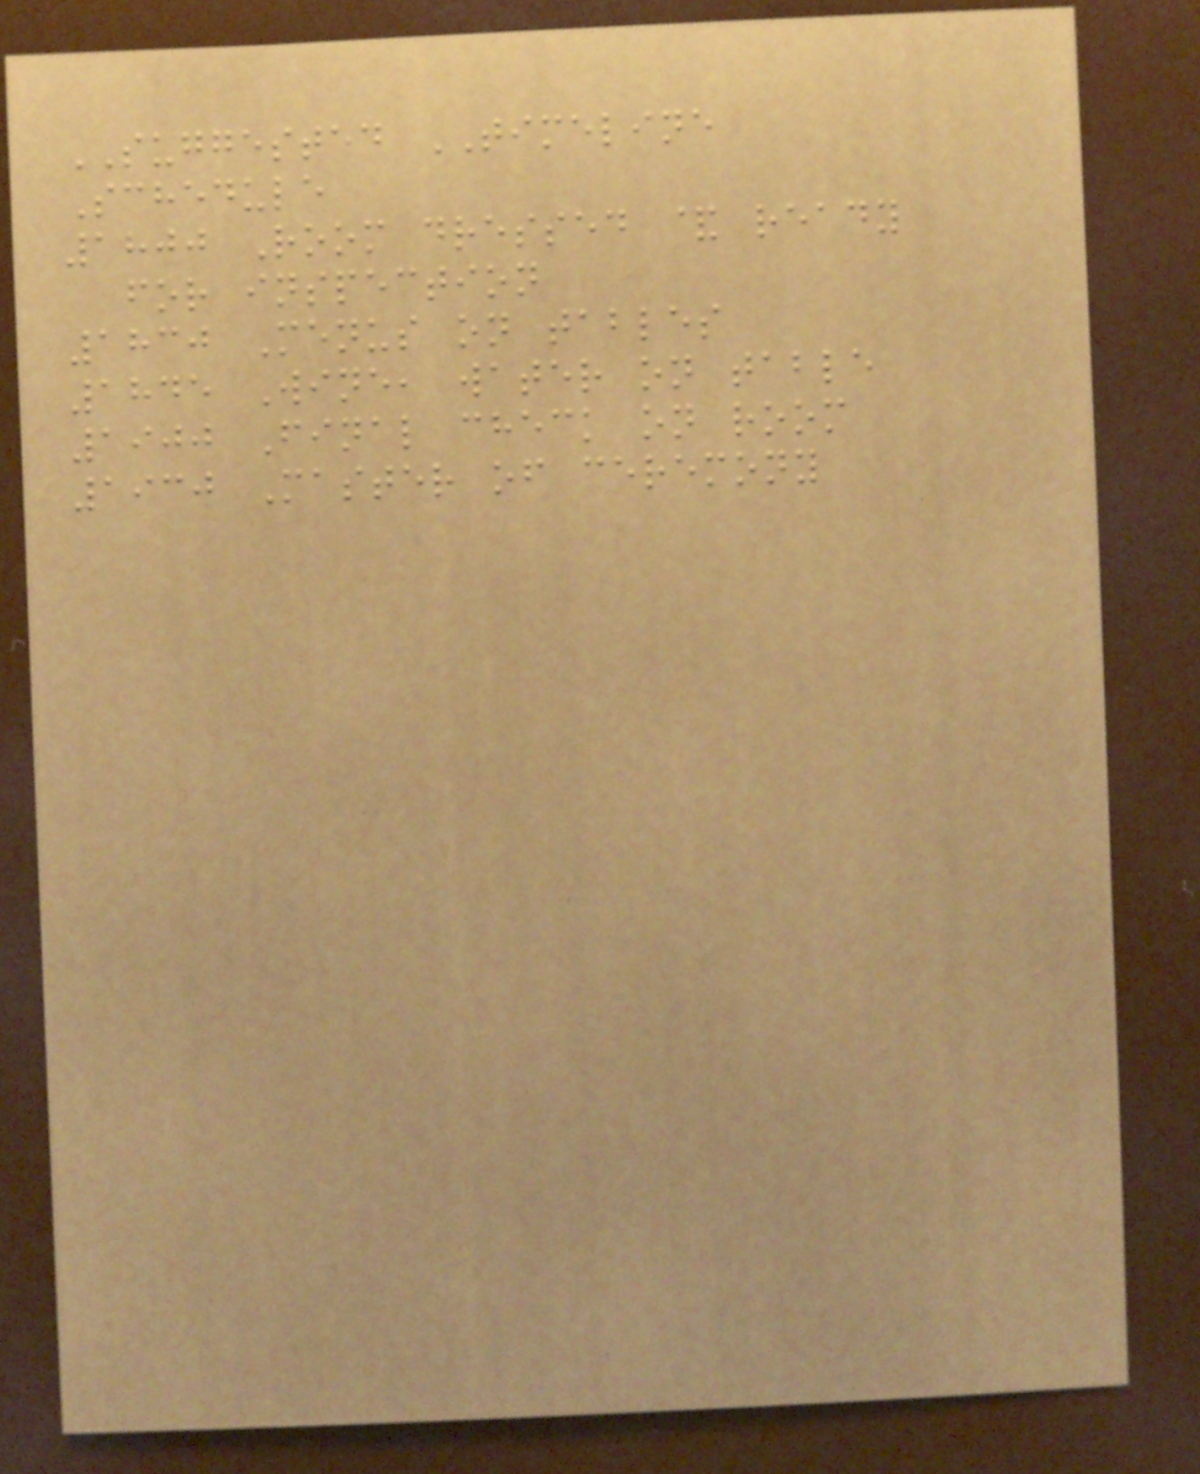SUGGESTED TIMELINE
Schedule
1800 Room dressed & ready
for inspection
1830 Menus on tables
1845 Wine, water on table
1900 Final check on room
1930 Master of ceremony
